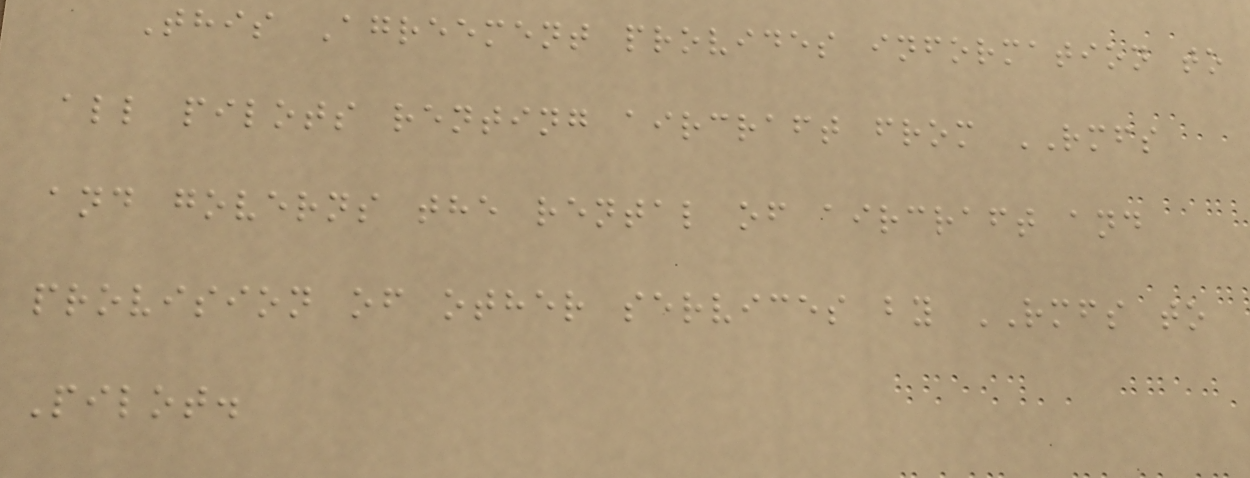This Agreement provides information to
all pilots renting aircraft from RMFS
and governs the rental of aircraft and
provision of other services by RMFS to
Pilot.
